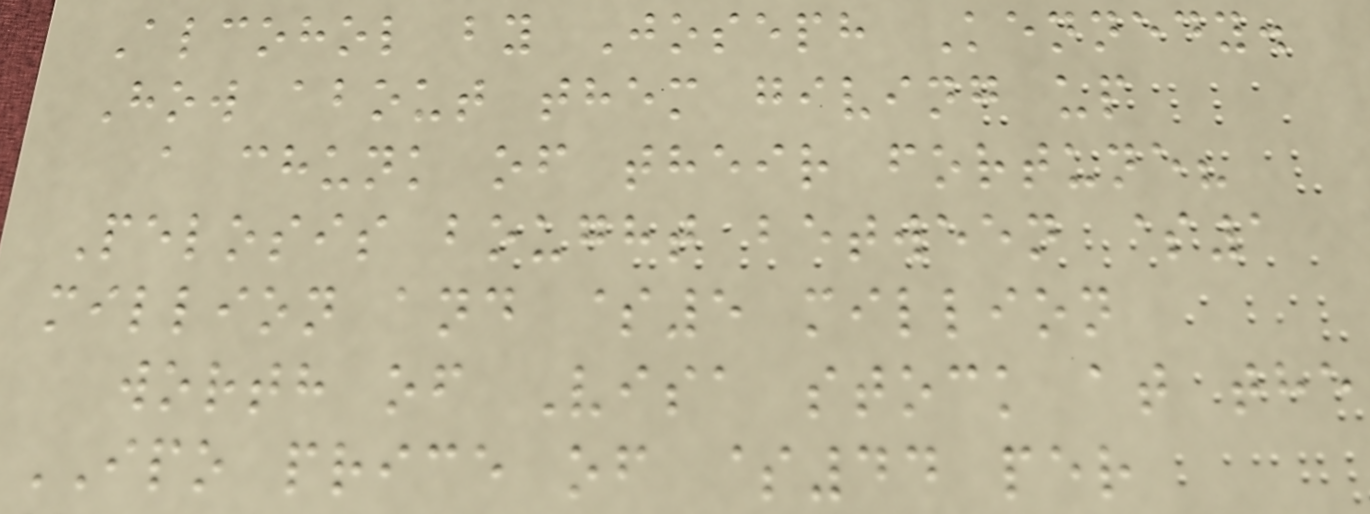Alcohol by Joseph Kennedy.
How about them giving up
a chunk of their fortune?
Pelosis bought between $1
million and $5 million
worth of Visa stock at the
IPO price of $44 per
